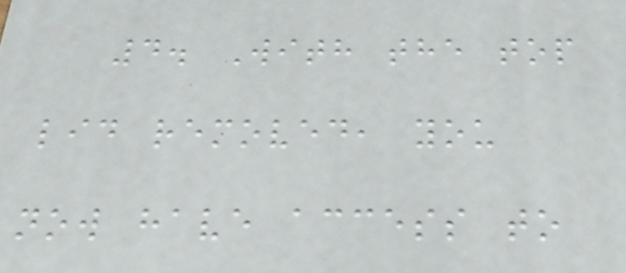4. With the top
lid removed, you
now have access to
